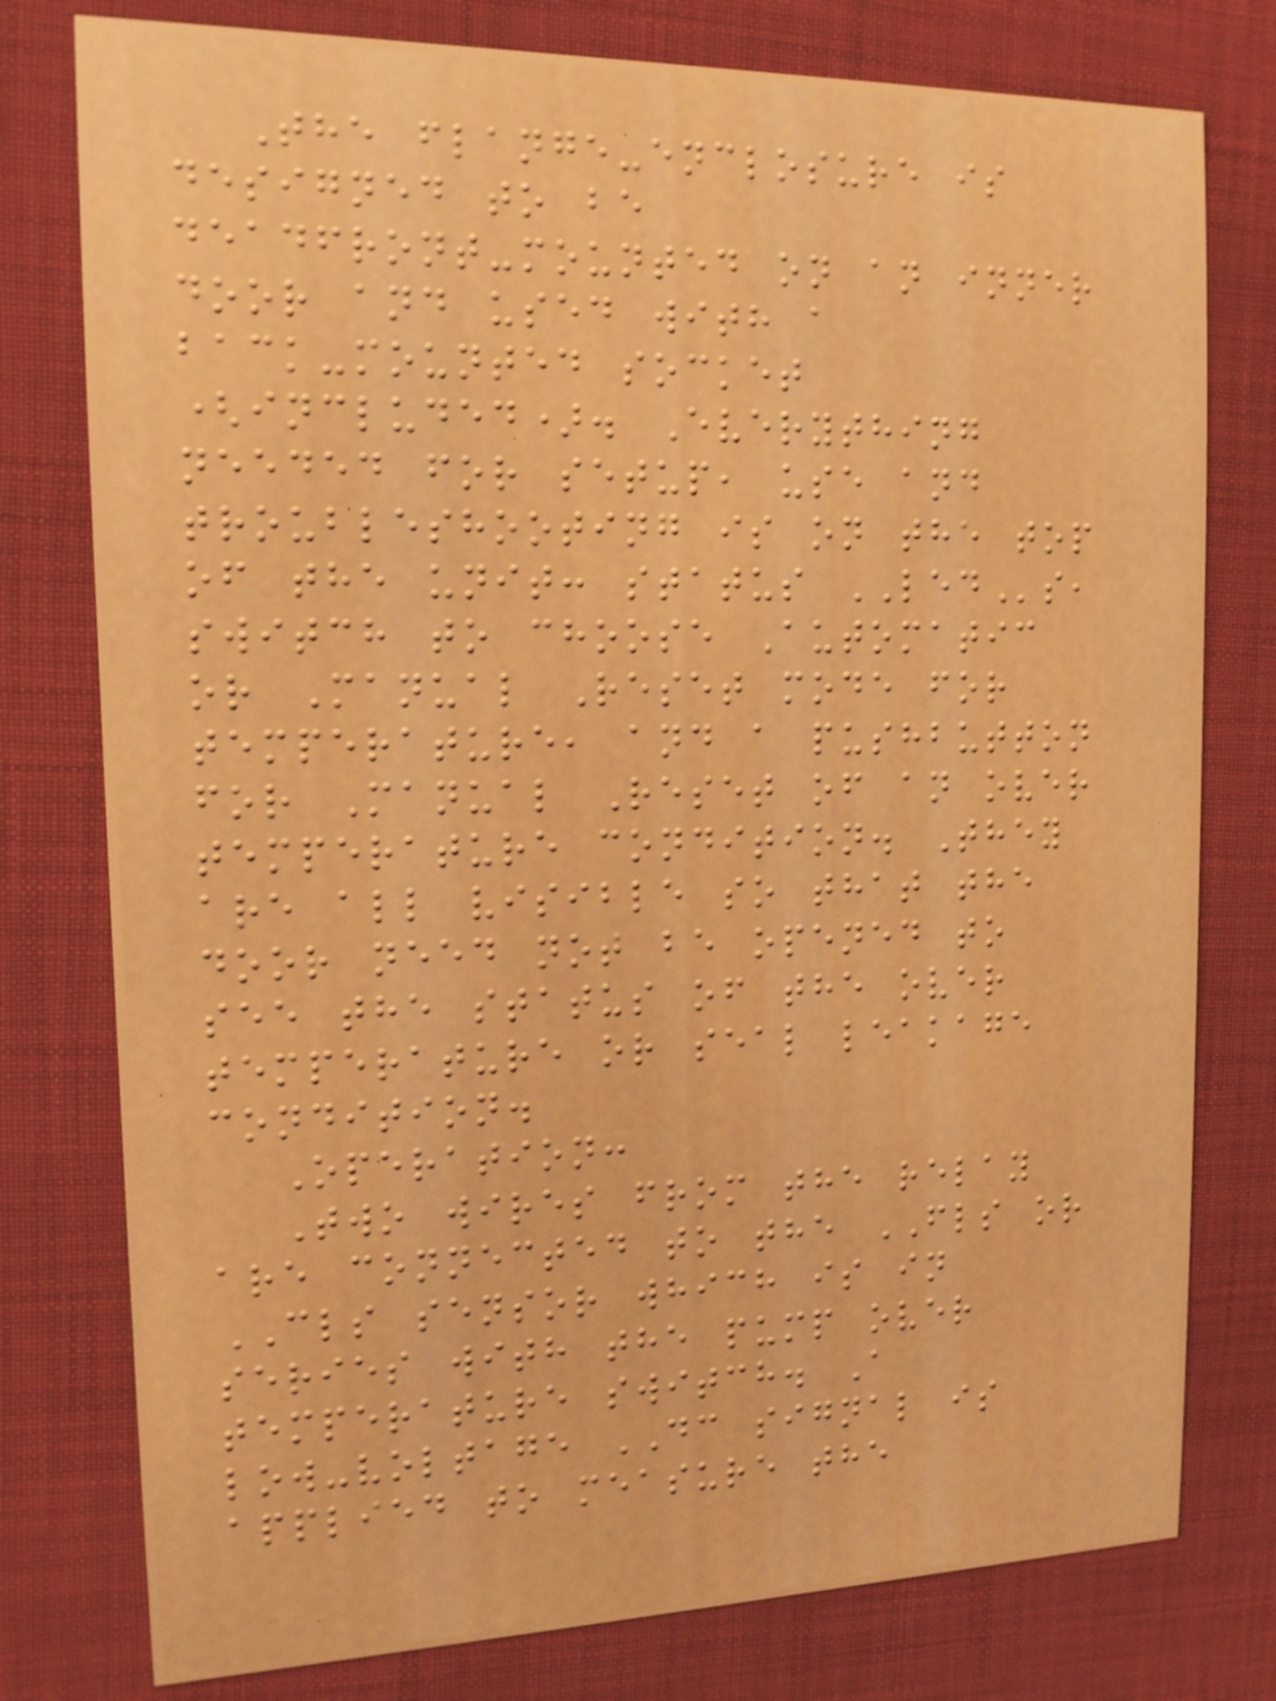The flange-enclosure is
designed to be
deadfront-mounted on an inner
door and used with a
back-mounted socket
(included). Everything
needed for setup, use and
troubleshooting is on the top
of the unit: status LEDs,
switch to choose Automatic
or Manual Reset mode for
temperature, and a pushbutton
for Manual Reset of an over
temperature condition. They
are all visible so that the
door need not be opened to
see the status of the over
temperature or seal leakage
condition.
Operation:
Two wires from the relay
are connected to the FLS or
CLS sensor which is in
series with the pump over
temperature switch. A
low-voltage DC signal is
applied to measure the
